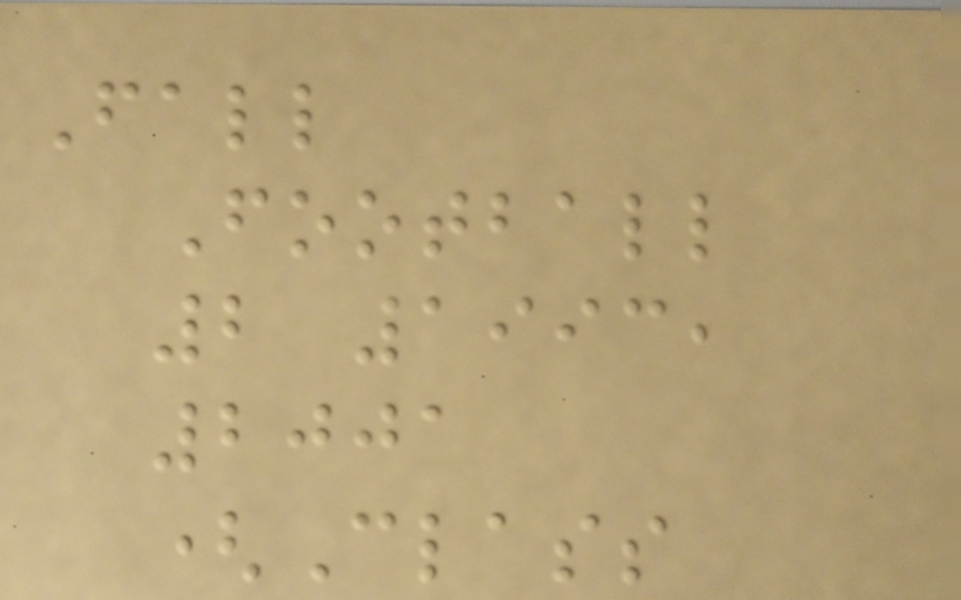Fall
Football
2 1993,
2001
(Class
